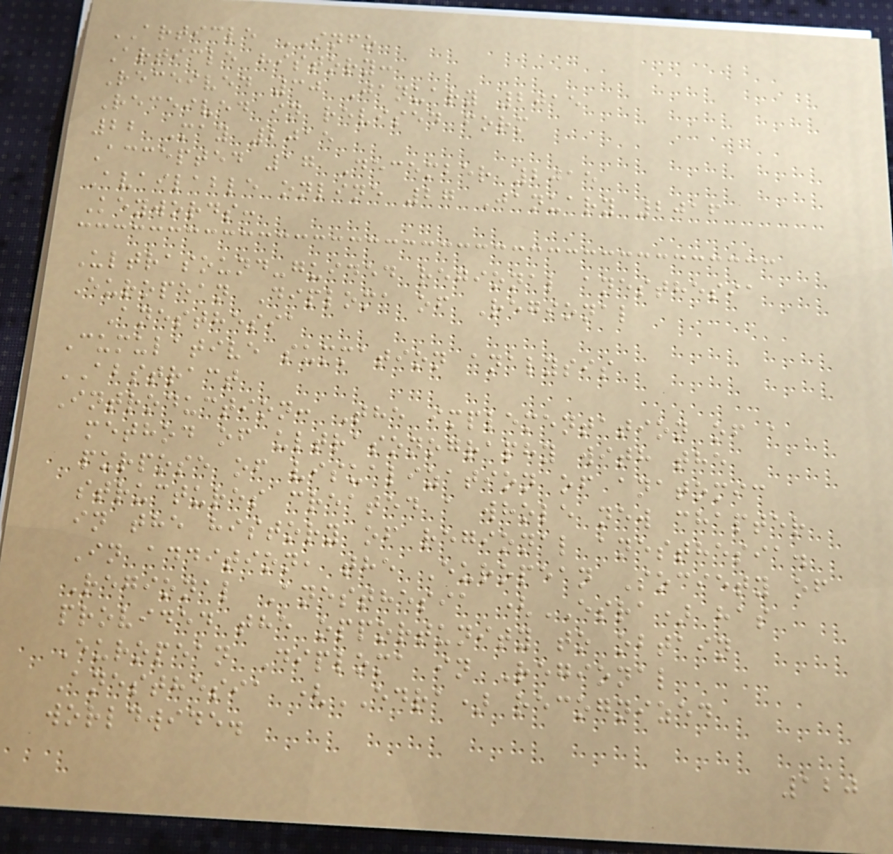ARTICLE INFO
Article history:
Received 30 January 2015
Received in revised form
22 May 2015
Accepted 17 December 2015
Available online 27 January 2016
Keywords:
Ultrasound-guided regional anesthesia
European Diploma of Regional
Anesthesia
Cumulative summation analysis
ABSTRACT
Introduction: The implementation of a
method of ultrasonography with the
purpose of visualization of anatomic
structures created a whole new chapter
in the history of regional anesthesia.
In addition, the European Society of
Regional Anesthesia (ESRA) has
provided the opportunity to obtain
European Diploma in Regional
Anesthesia (EDRA) recognized
worldwide.
120
